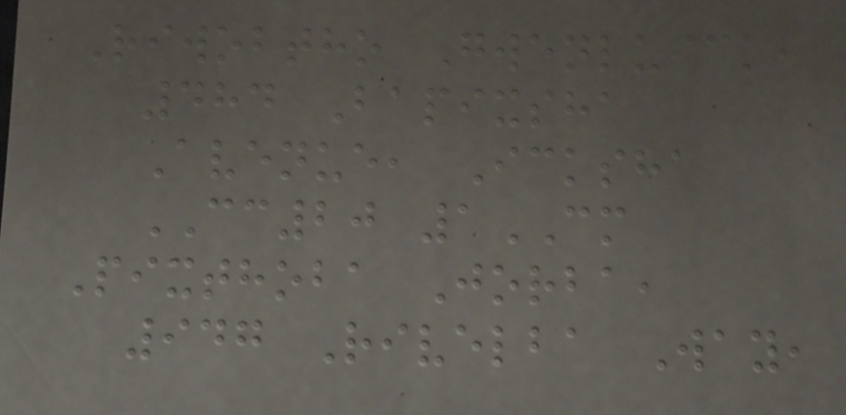Riwobtho Gwenluick,
484 Bapixsha
Avenue, Icksha
CC20 1CM
Pixthoba Jorba,
947 Rivelba Way,
